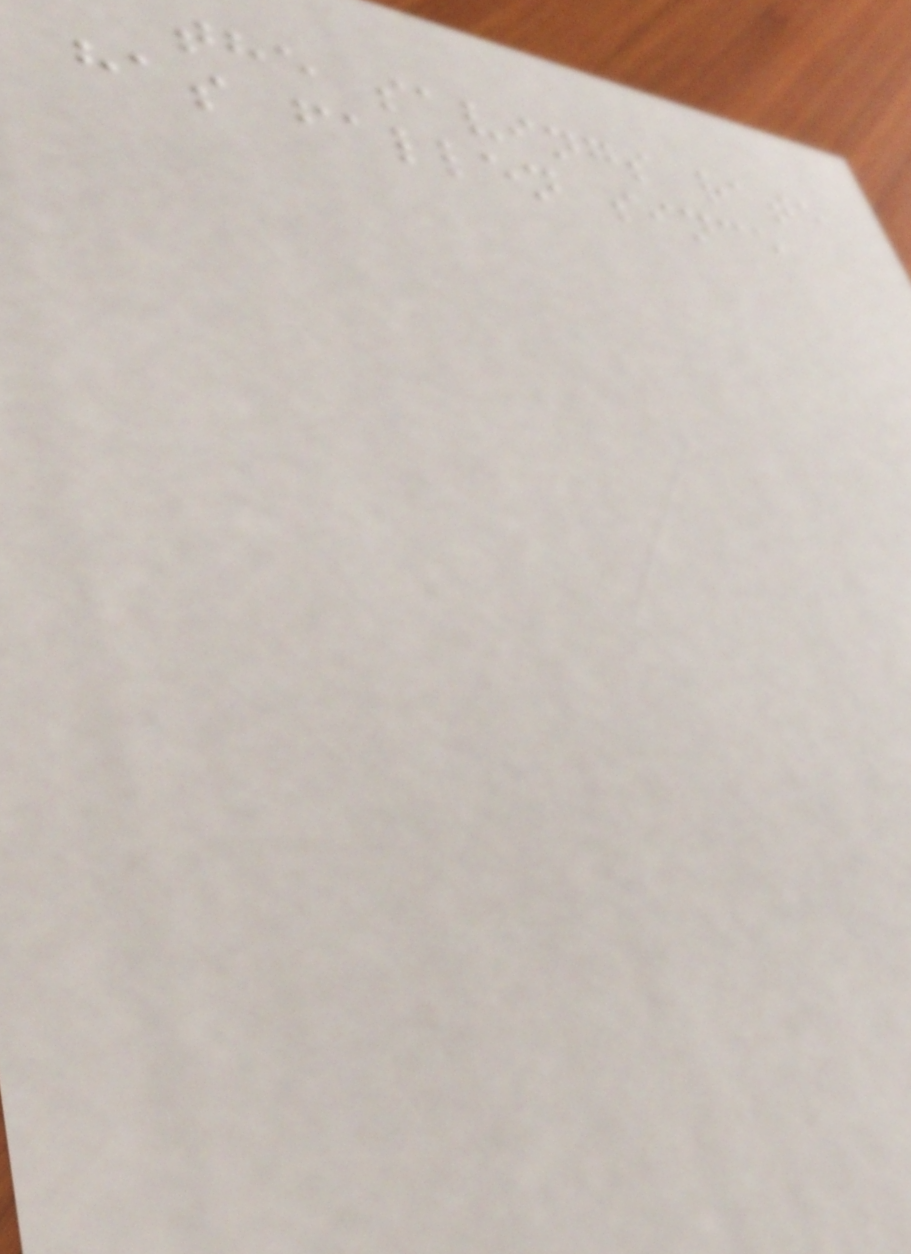the savings rate
has fallen since
